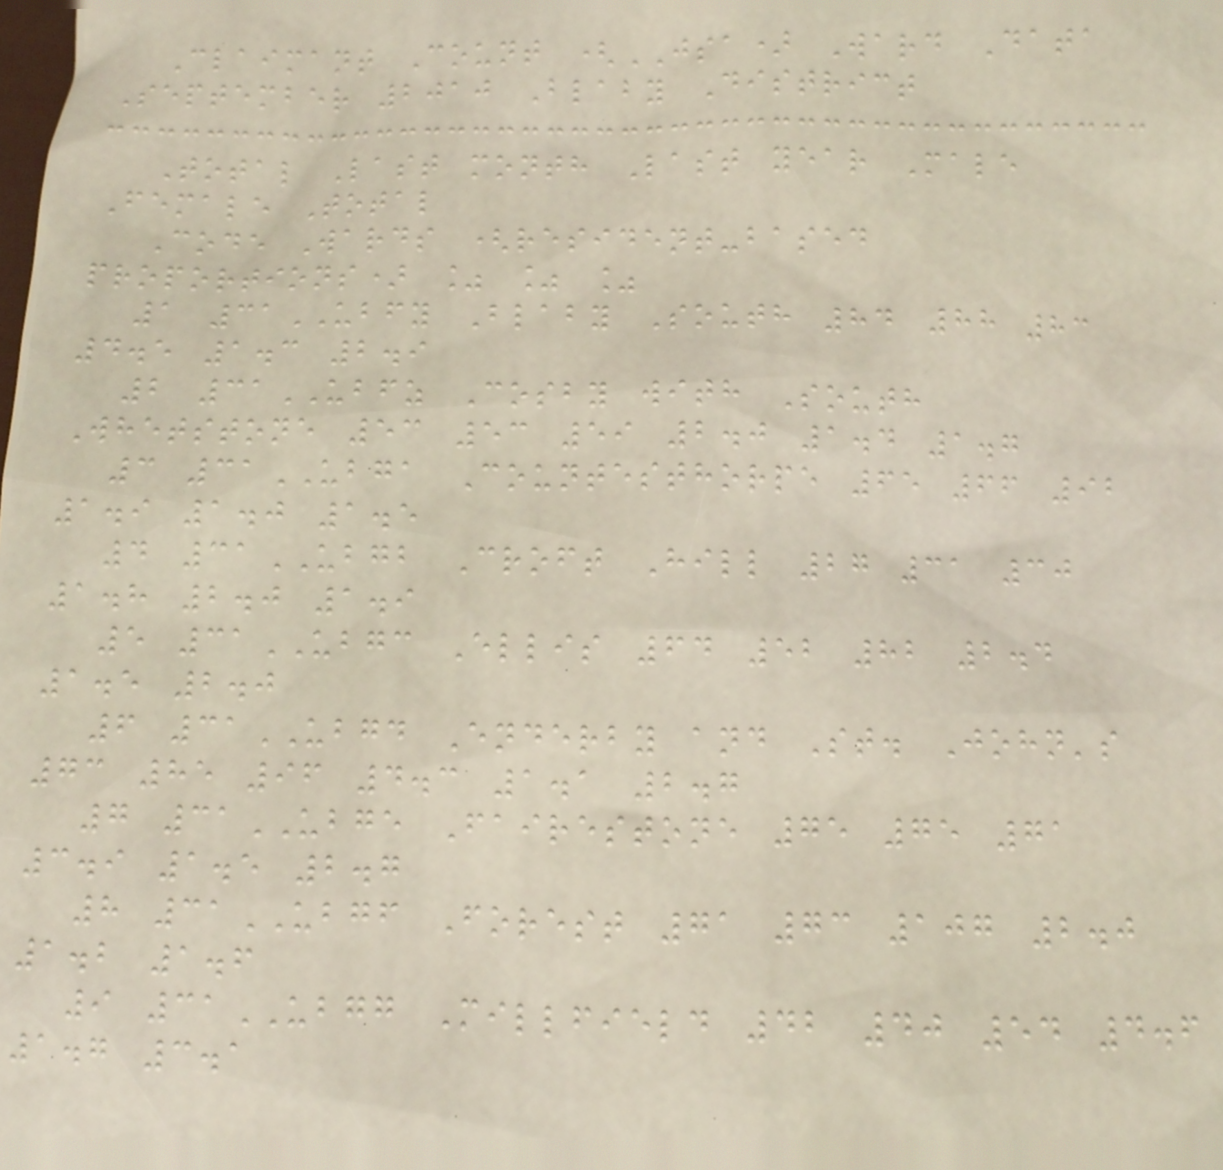Claimant Count (JSA) Ward Data
September 2010 Blaby District
Total Last month Last year Male
Female Total
Code Wards (resident-based
proportions) % % %
1 31UBFY Blaby South 84 88 83
4.5 1.3 2.9
2 31UBFZ Cosby with South
Whetstone 53 53 59 2.0 1.4 1.7
3 31UBGA Countesthorpe 65 66 92
1.9 1.0 1.5
4 31UBGB Croft Hill 27 31 30
1.8 2.0 1.9
5 31UBGC Ellis 64 52 82 2.4
1.5 2.0
6 31UBGD Enderby and St. John's
73 85 96 4.3 1.1 2.7
7 31UBGE Fairestone 75 75 71
3.9 1.5 2.7
8 31UBGF Forest 71 73 107 2.0
1.2 1.6
9 31UBGG Millfield 42 40 54 4.6
1.7 3.1
